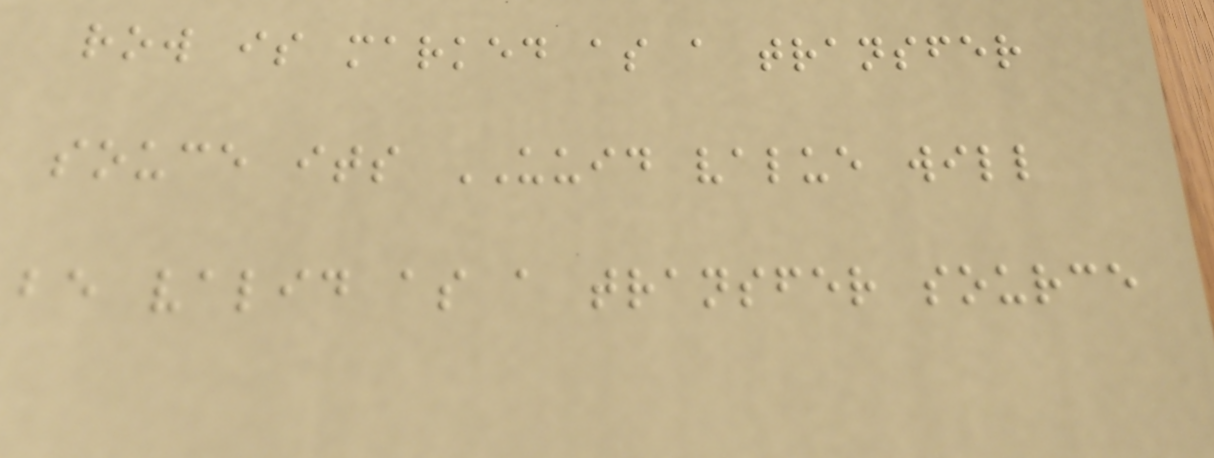row is marked as a transfer
souce its UUID value will
be valid as a transfer source
